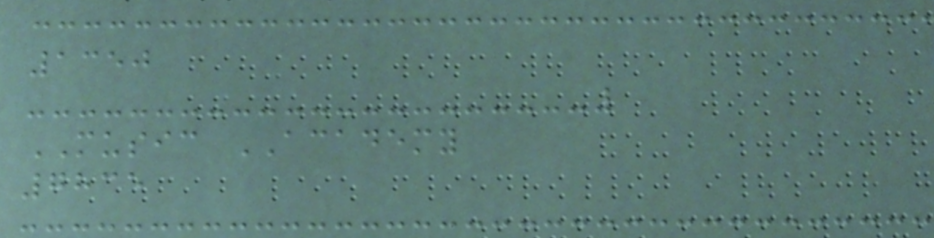1350
MUSIC ACADEMY
7835
